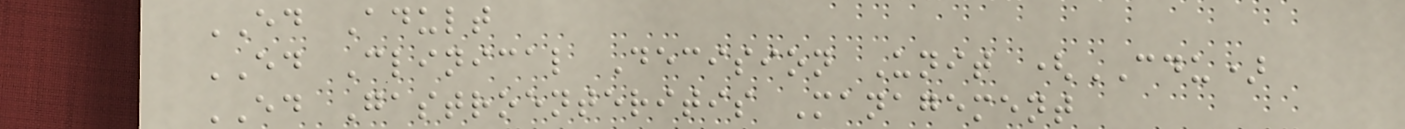ED Adult
ED Clinical Decision Unit (CDU)
ED Gastroenteritis Management
